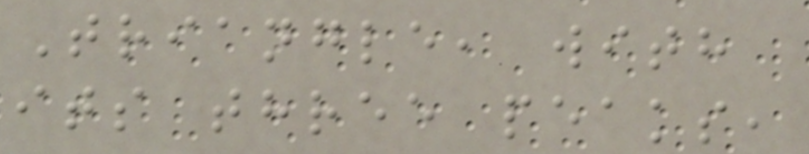Triangle, with
its three peaks,
